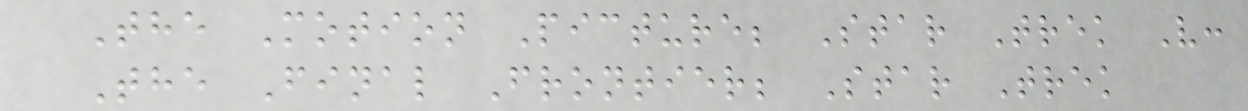The Motion Picture; Star Trek V:
The Final Frontier; Star Trek
